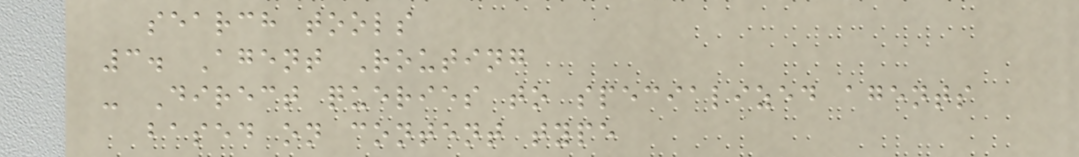search tools
3. Agent Routing
- Direct queries to specialized agents
based on content type
